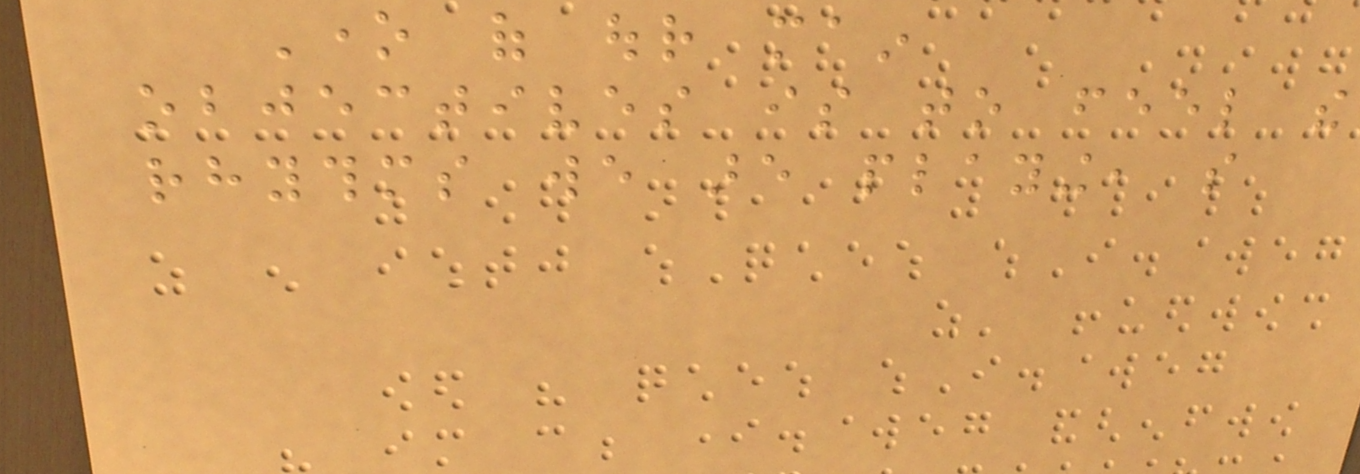One of our main
objectives is to feel the
rhythms we are playing, so
